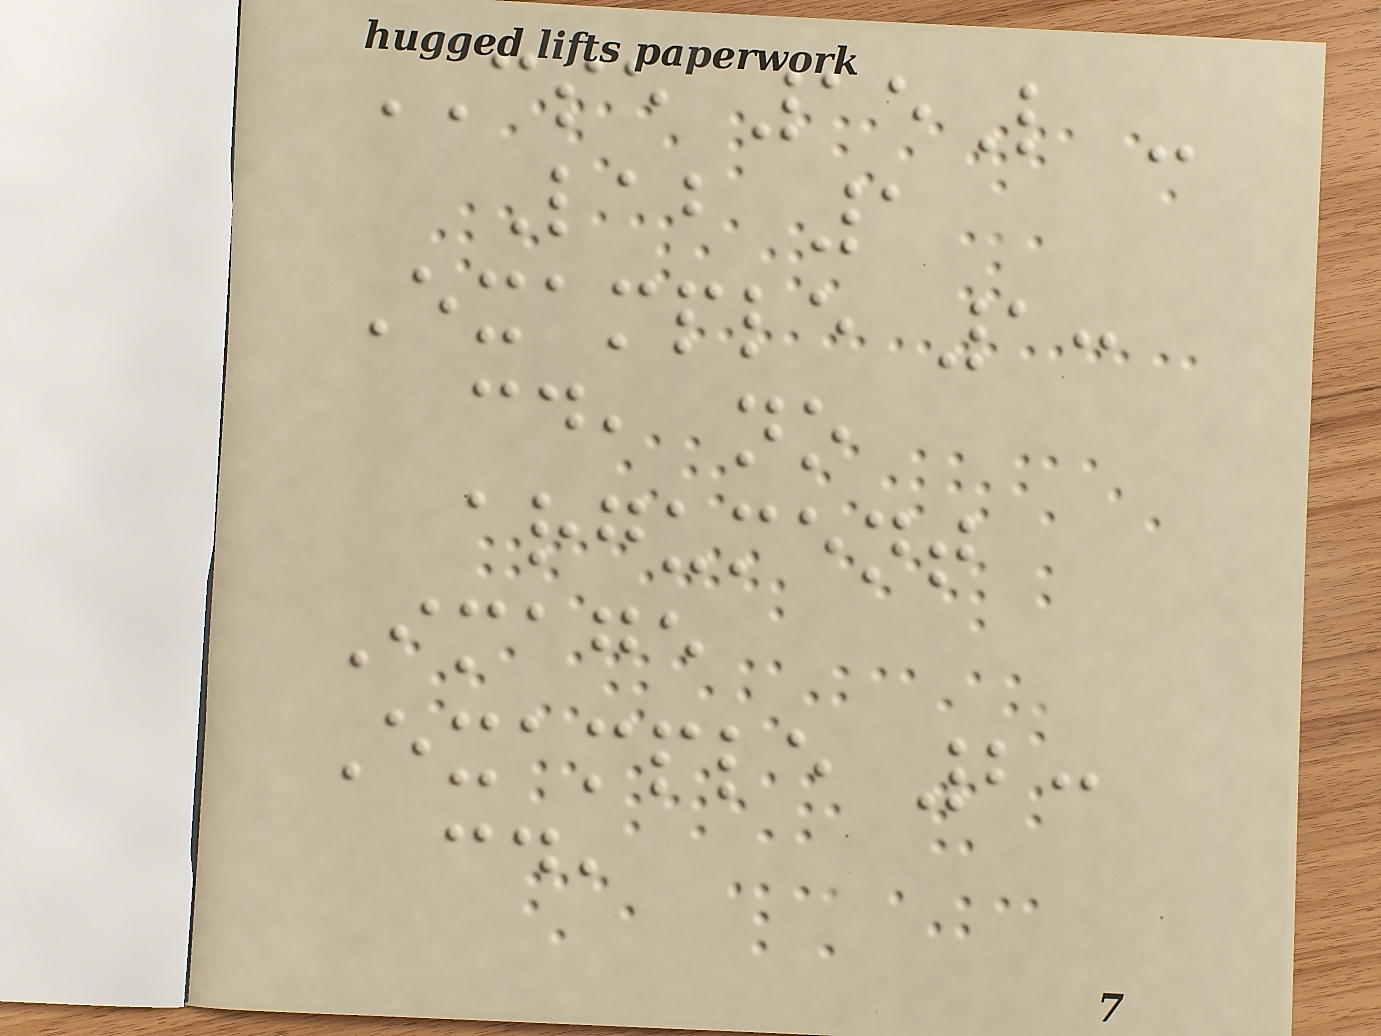CSE 15L -
Lab 1
Example 1:
cd, no
argument
Image
Example 2:
cd,
